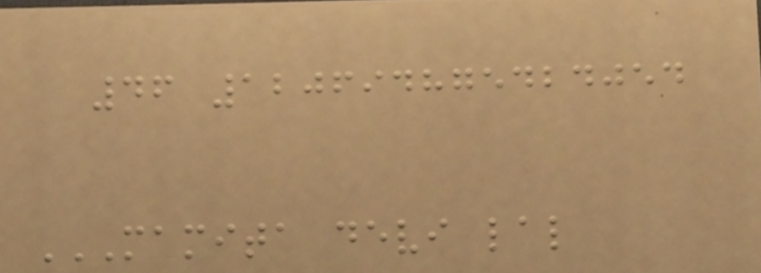46 120694875424054
MAMITA DEVI LAL
